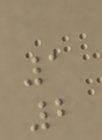1
2
